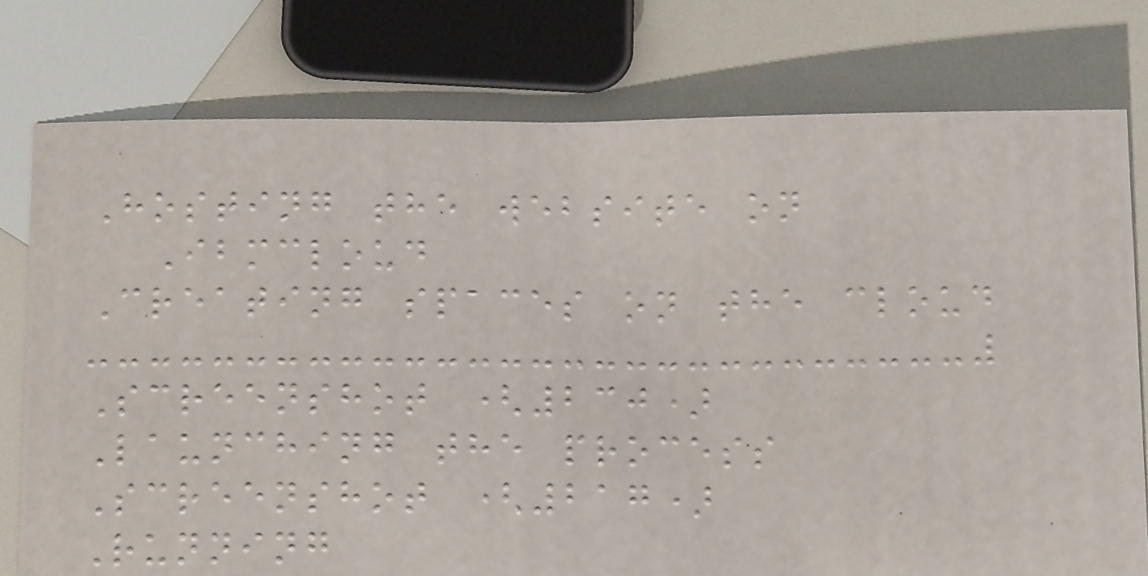Hosting the website on
Ibmcloud
Creating spaces on the cloud
Screenshot (230)
Launching the process
Screenshot (217)
Running
